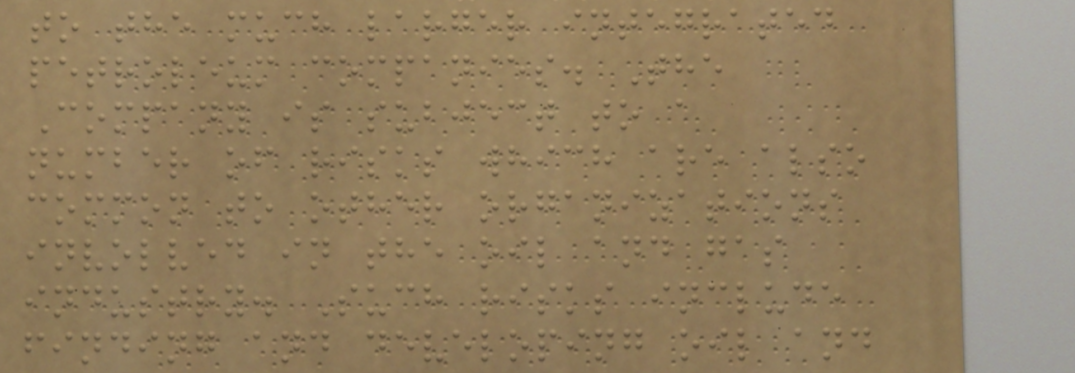to the much larger integrated
petroleum companies. The
Company is subject to a
number of risks which are also
common to other organizations
involved in the oil and gas
industry. Such risks include
finding and developing oil and
